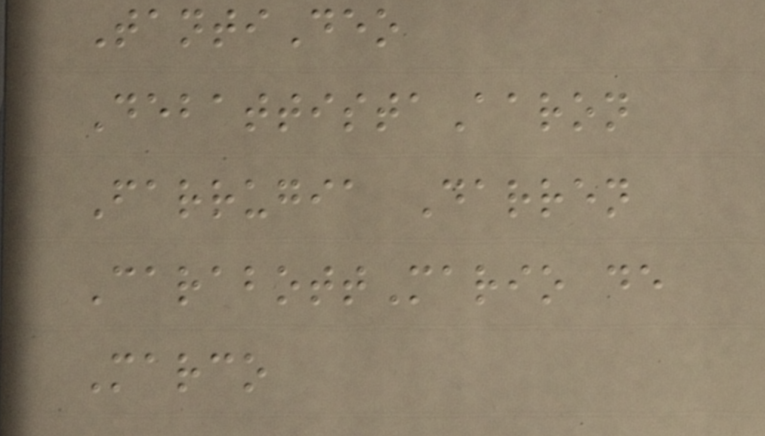TantiDeo
DebattistaAaron
Farrugia Darren
CarabottMario de
Marco
